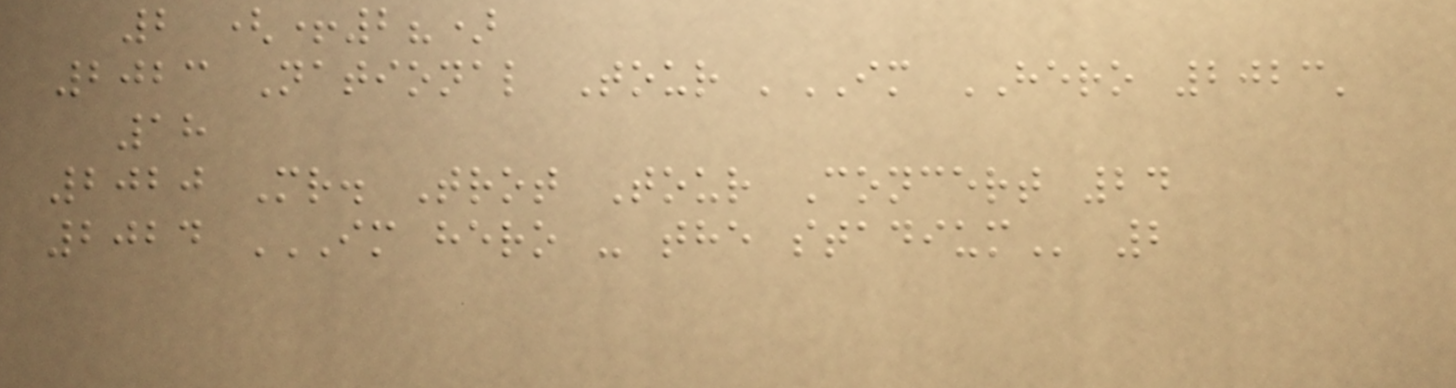2 (+2?)
2023 National Tour 'IM HERO 2023'
18
2020 Mr. Trot Tour Concert 24
2024 IM HERO - THE STADIUM 2
